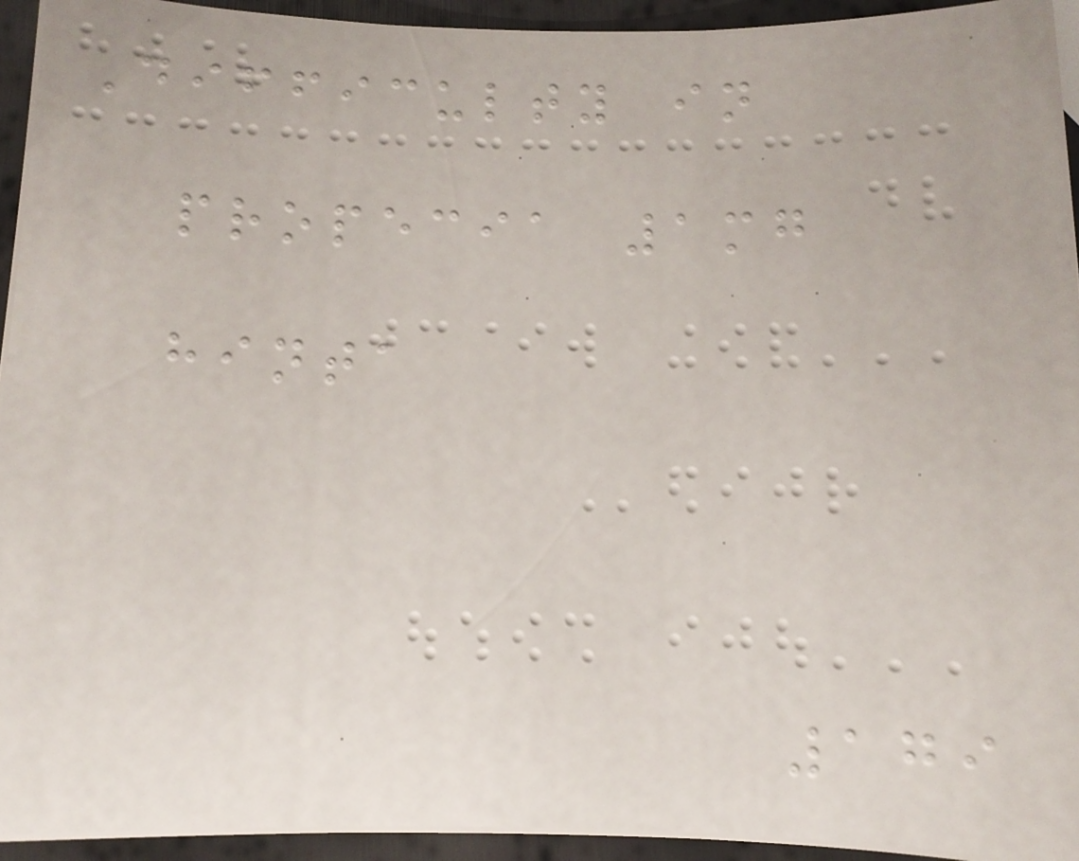Difficulty in
propecia 1mg
hinta
179
